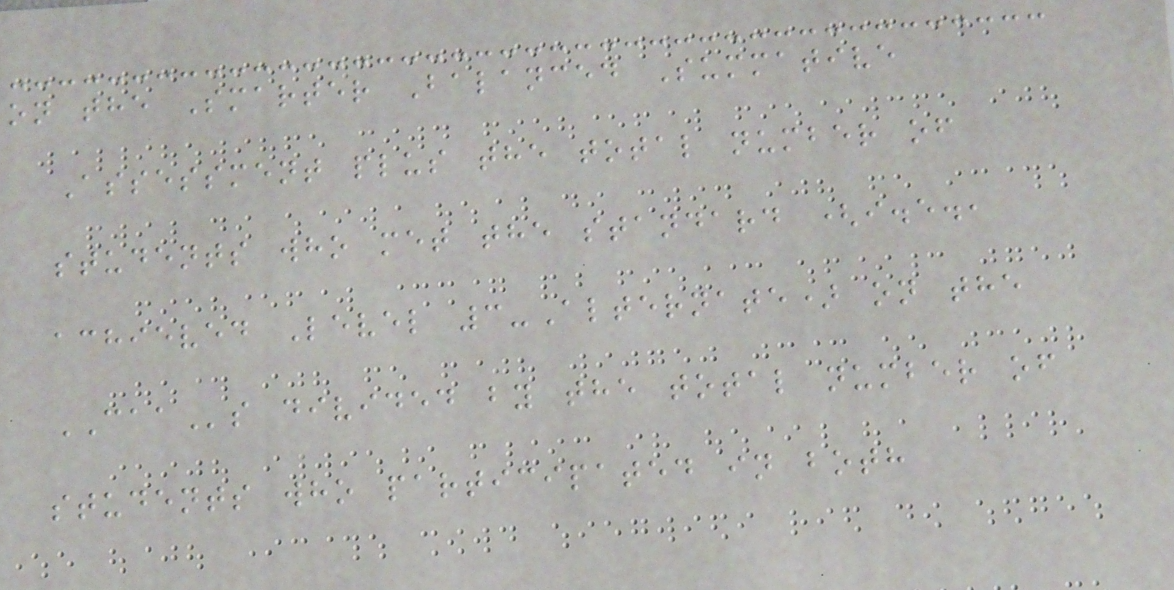on the Smarter Balanced Summative
Assessment plus the total number of
students who met the standard (i.e.,
achieved Level 3-Alternate) on the
CAAs divided by the total number of
students who participated in both
